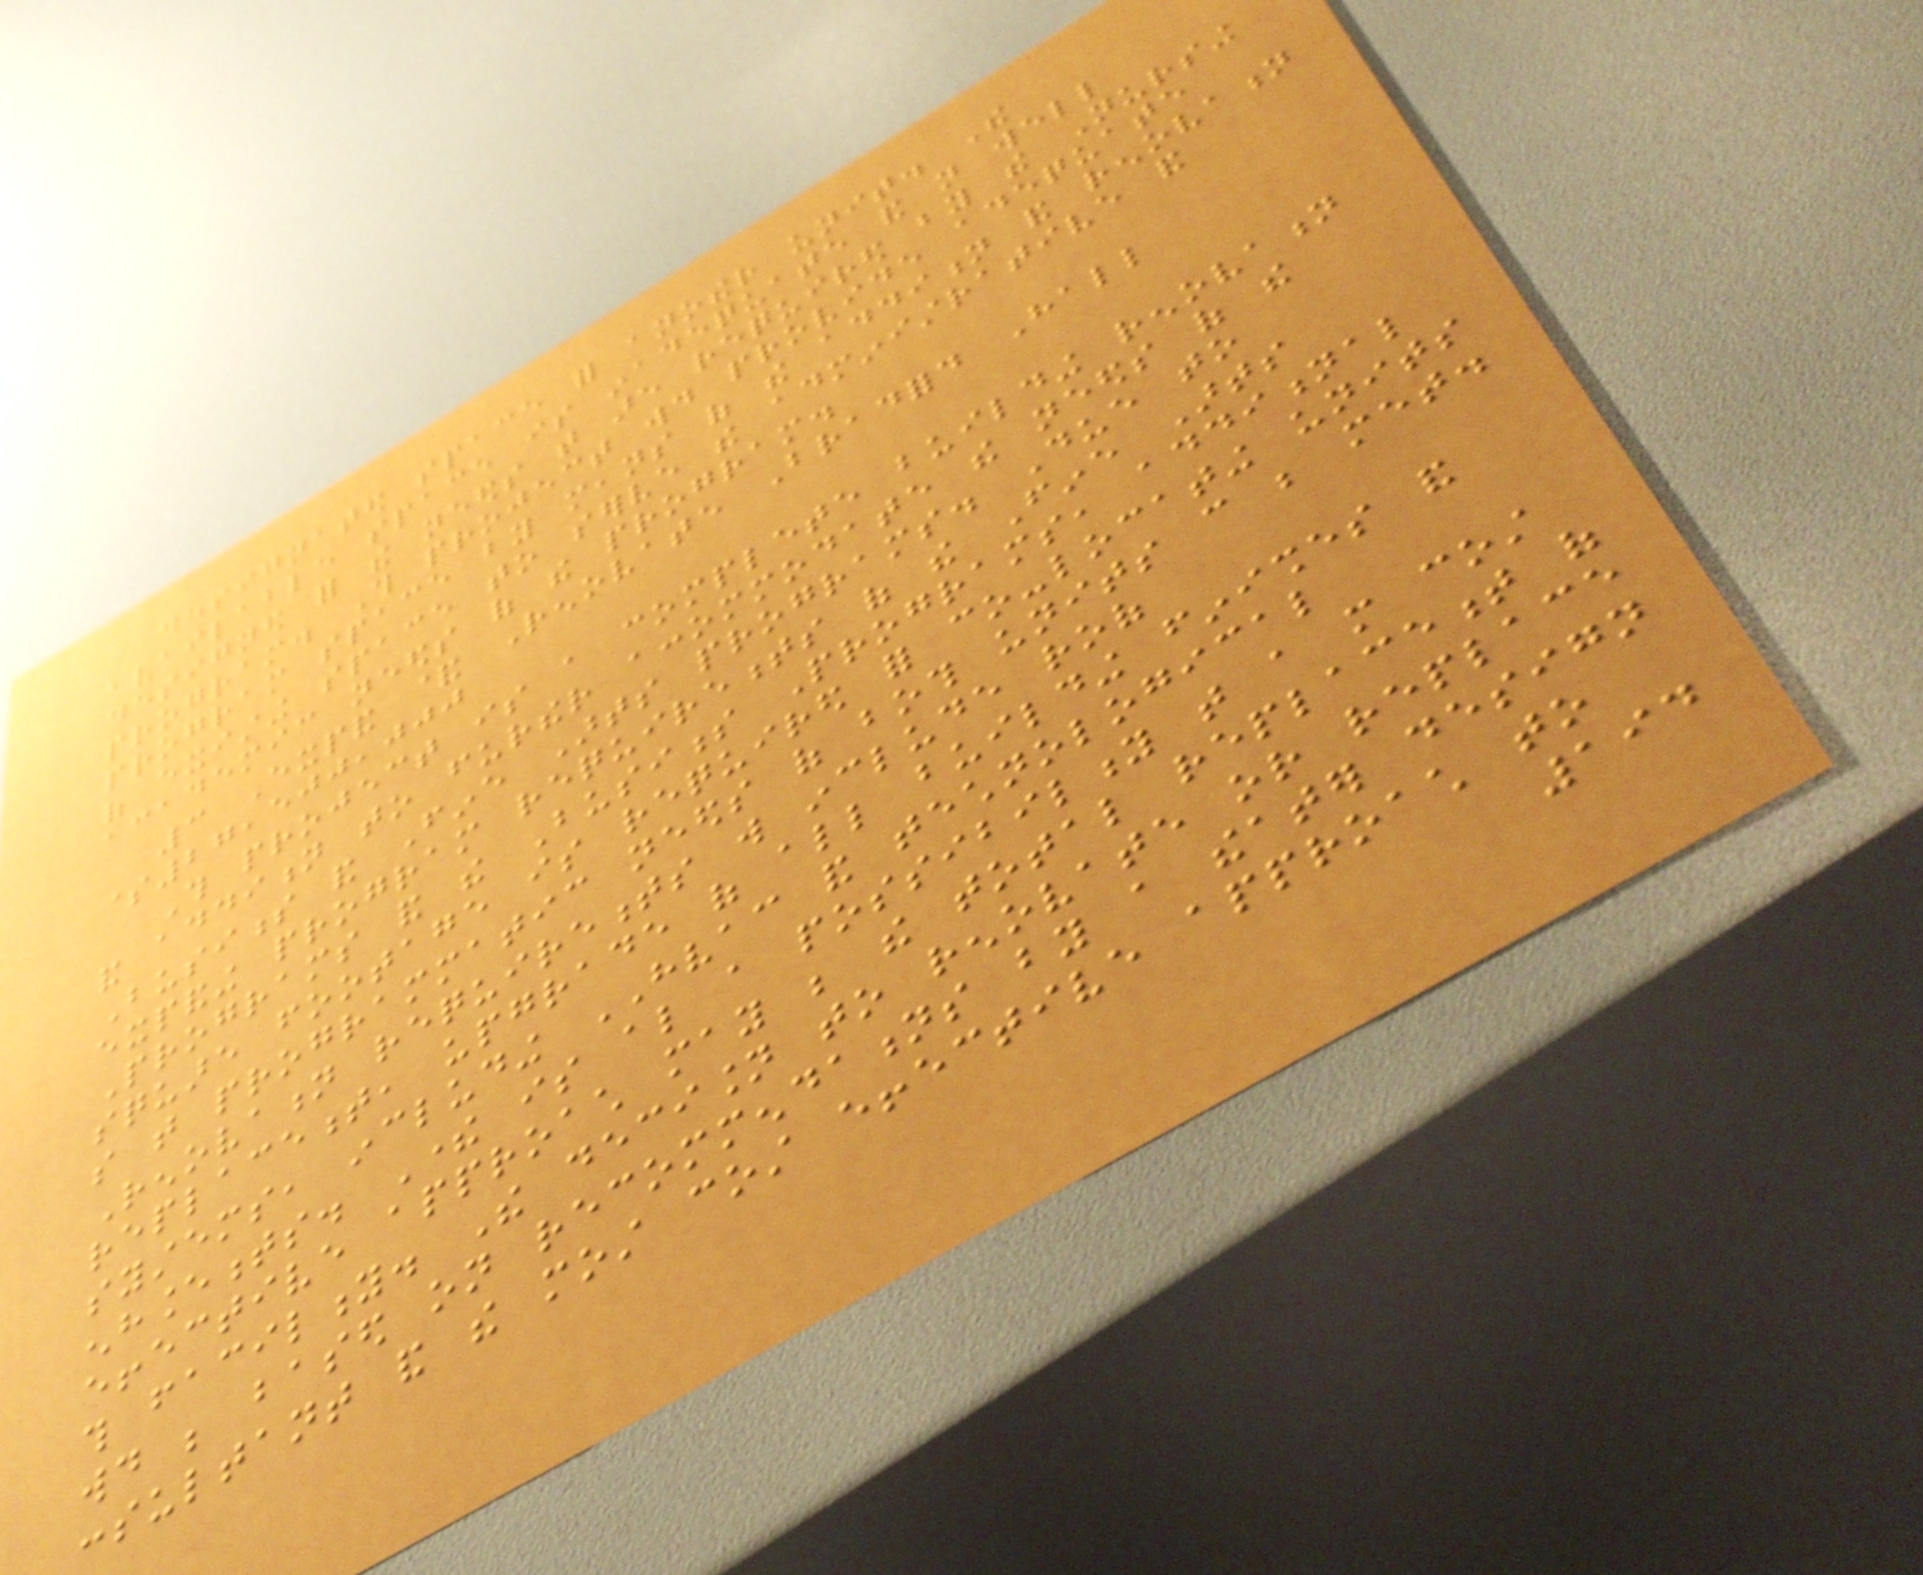designated space for another unit. The
available space is inadequate and not well
designed for the needs that are required by the Nursing
program. This project would provide adequate
program space by means of the addition and renovation
of existing space to serve the administrative and
academic needs of the program.
3 Expand & Renovate Bradford Hall
$27,500,000
This project is a complete building renovation
and addition to further accommodate the needs of the
Business and Fine Arts programs. Due to
expanding program requirements of the Fine Arts
Programs and the Business Programs, additional
square footage is required for co-locating units
so that programmatic needs of both units can be met.
Renovation requirements will include roof
replacement, upgrade of all building finishes and
systems, including HVAC and technological
enhancements. There is also a possibility that a more cost
effective approach may be the total replacement of
this facility. The decision to renovate or replace
would be based on recommendations by a theater design
consultant and the most cost effective approach to
194
